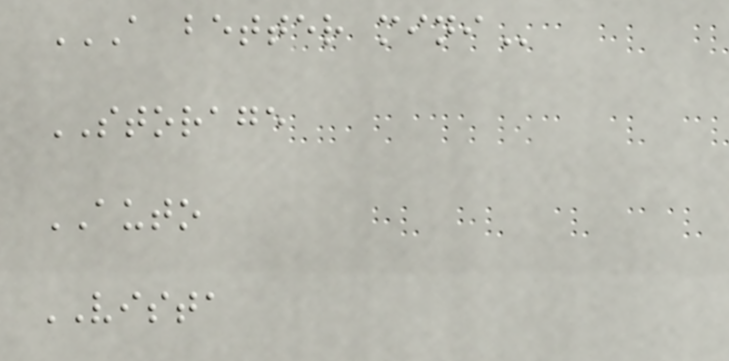A BETTER MINI
STORAGE
AUTO
VISTA
